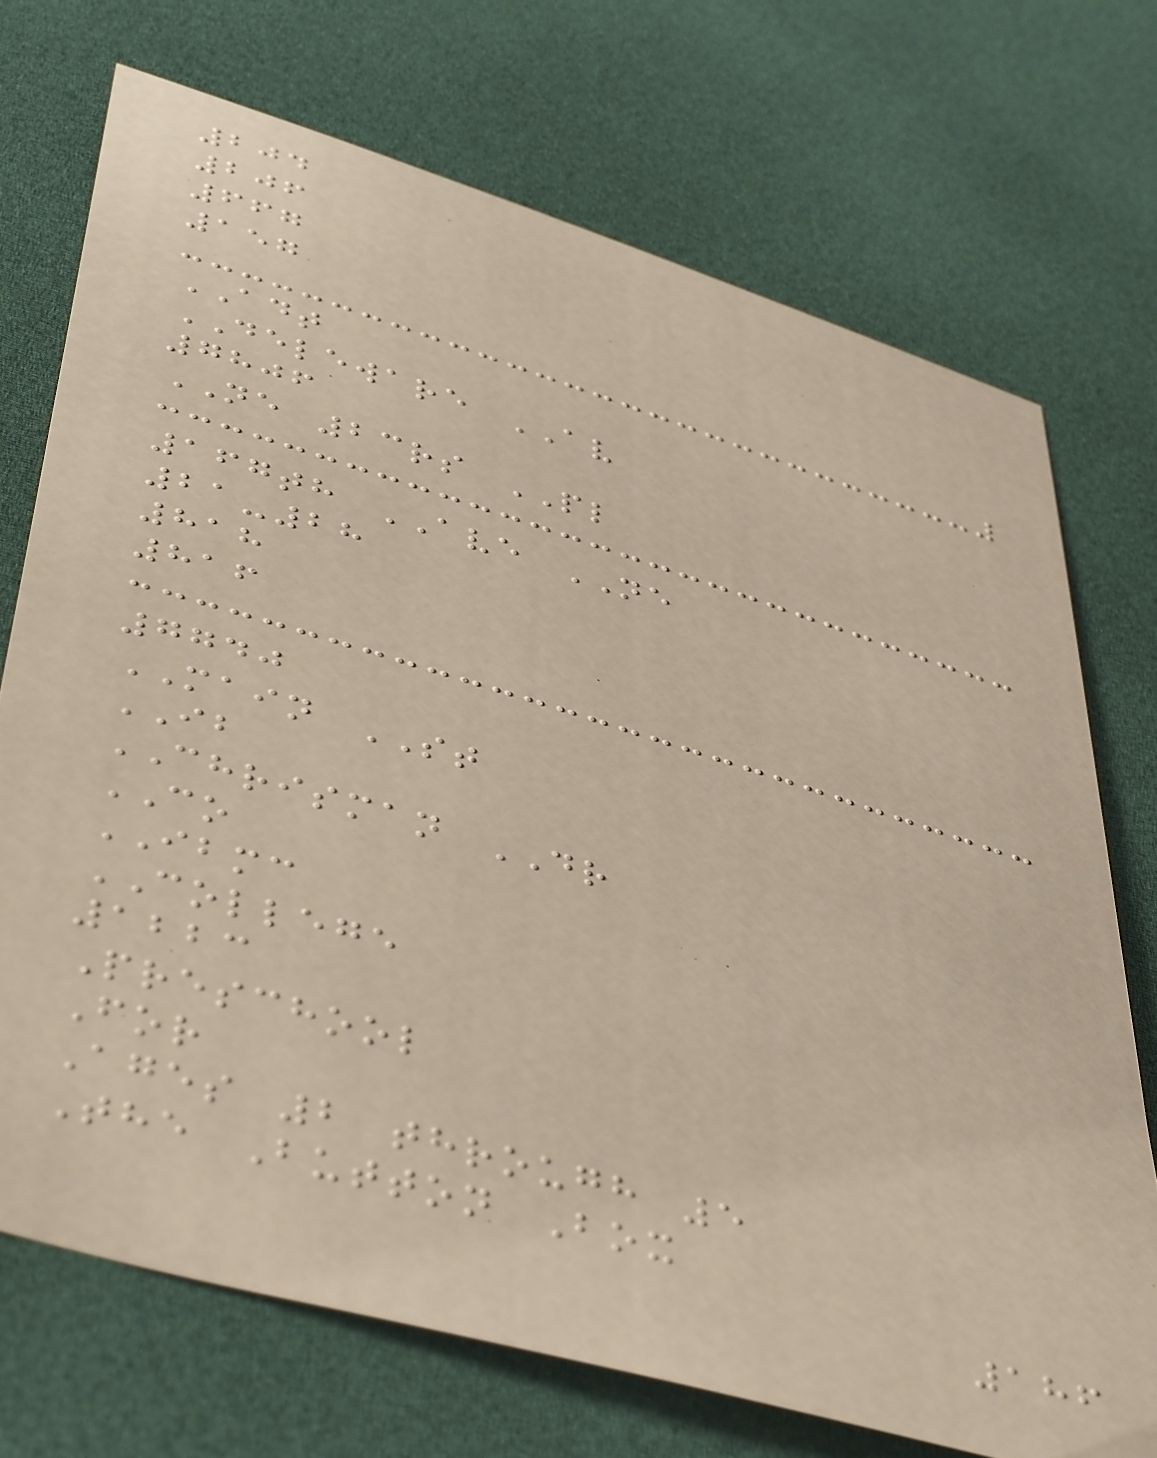204
206
667
157
ADT
DELEWARE AV
7806
NE 23rs PL
167th AVE NE
21-28
818
816
7740
MAIN ST
IB
CHRISMAN DR
CO
IBMC
COLLEGE
1223
Preschool
For
Ages 2 through 5
The Button Box
186
